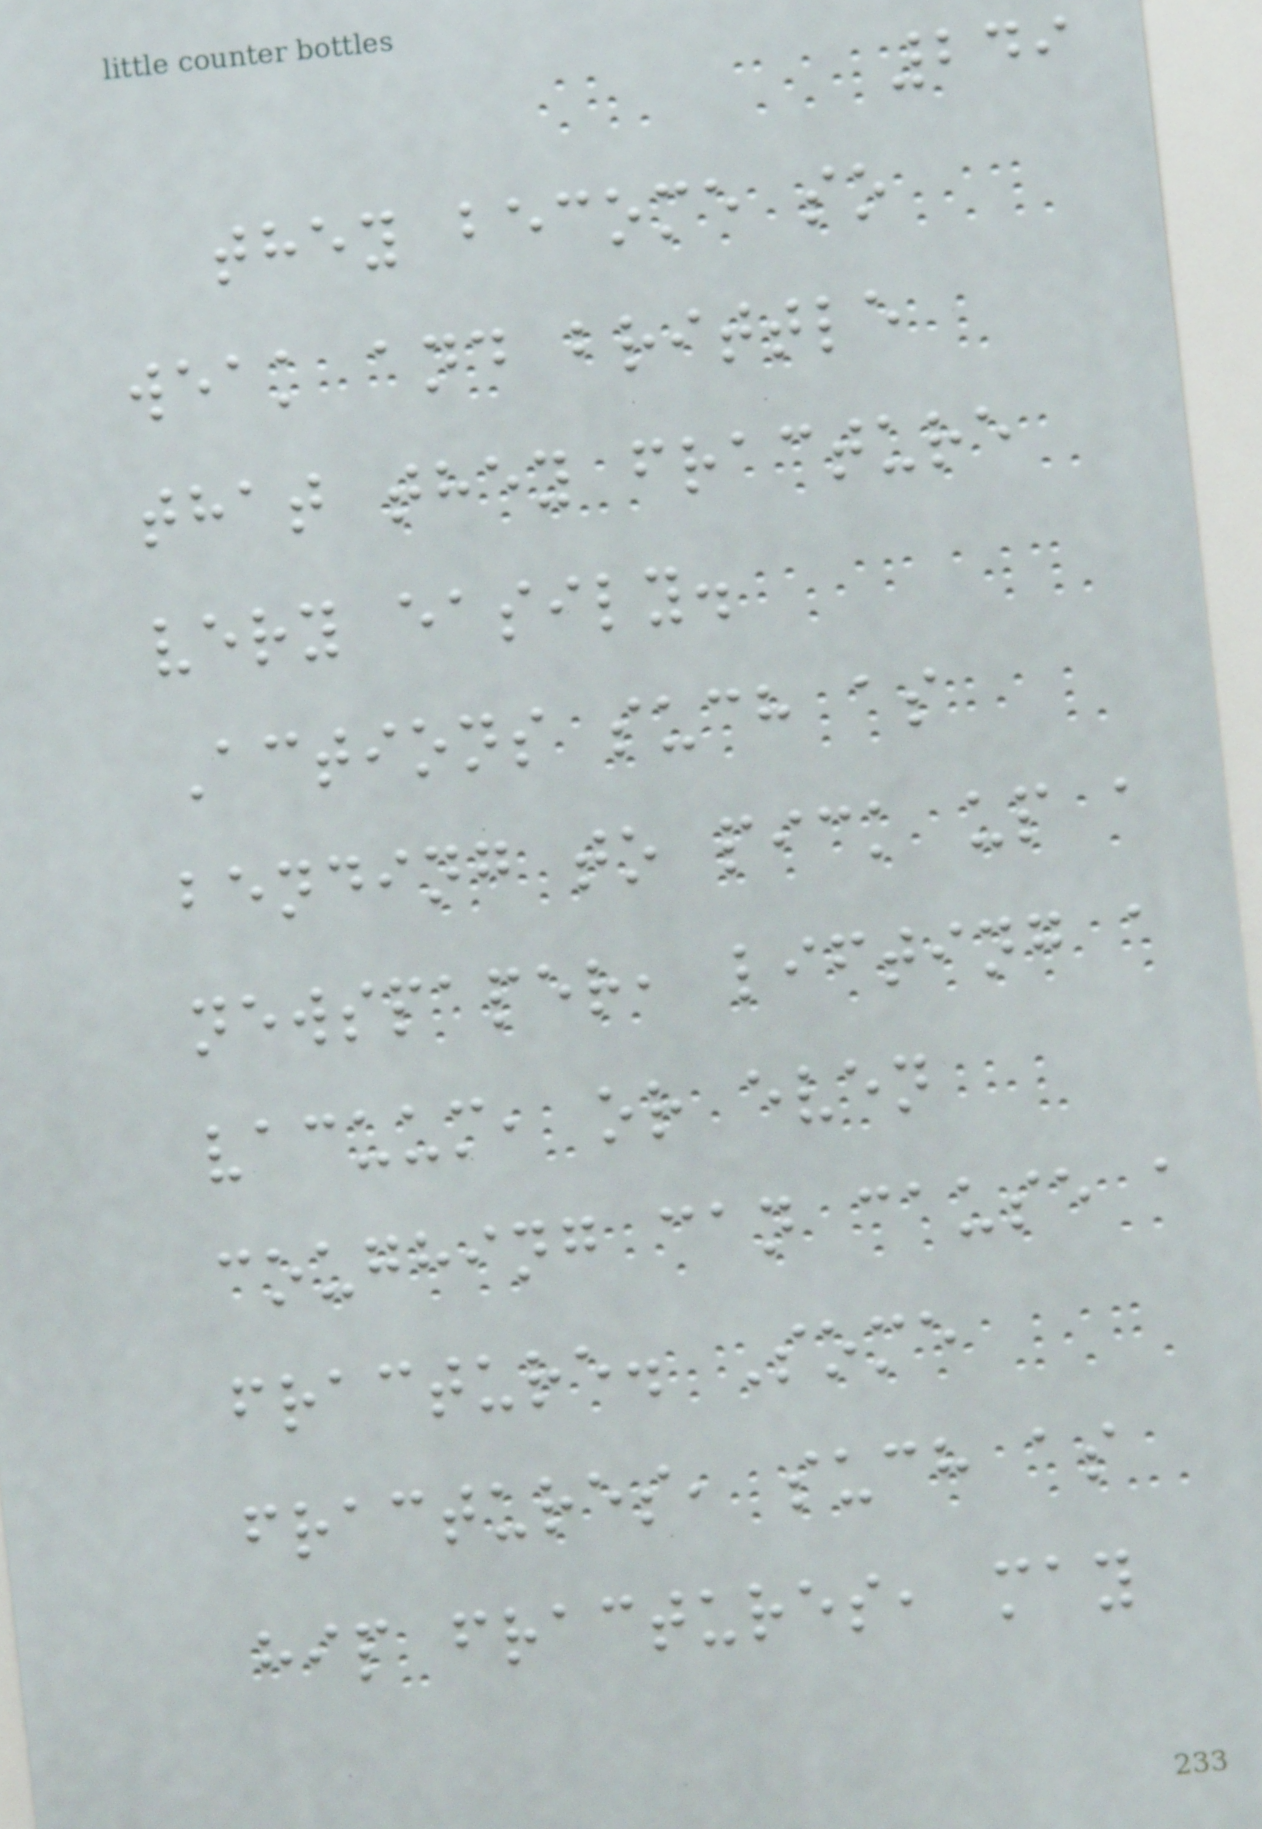249
they become so
weak and brittle
that they fracture
very easily.
Actions such as
bending to pick up a
newspaper, lifting a
vacuum, or even
coughing can cause a
fracture. Some
fractures, such as
hip fractures, may
